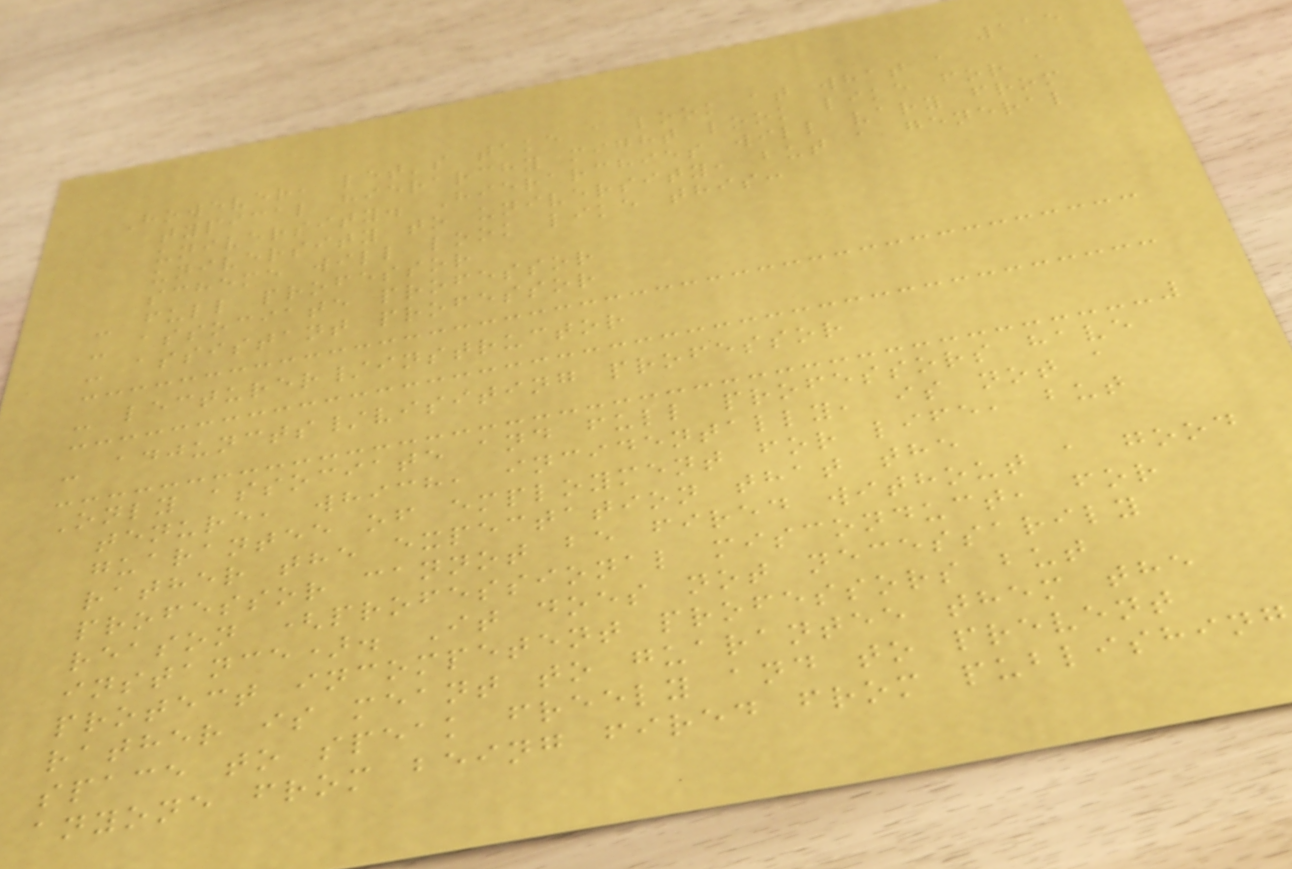115
However, let's take a look at what a
typical hierarchy might look like for a
university. Hierarchies will vary from
university to university, but a general
scheme will look like this:
- full professor
- associate professor
- assistant professor
- lecturer/instructor
- adjuncts/visiting professor
Only associate and full professors have
tenure, which, incidentally, is not a
guarantee of employment for life, but
rather the expectation that the
professor cannot be fired without a good
reason (professional misconduct, for
instance). It does not necessarily
protect incompetent professors but
rather is meant to guarantee them the
space to speak freely and to prevent
anyone from being fired from publishing
